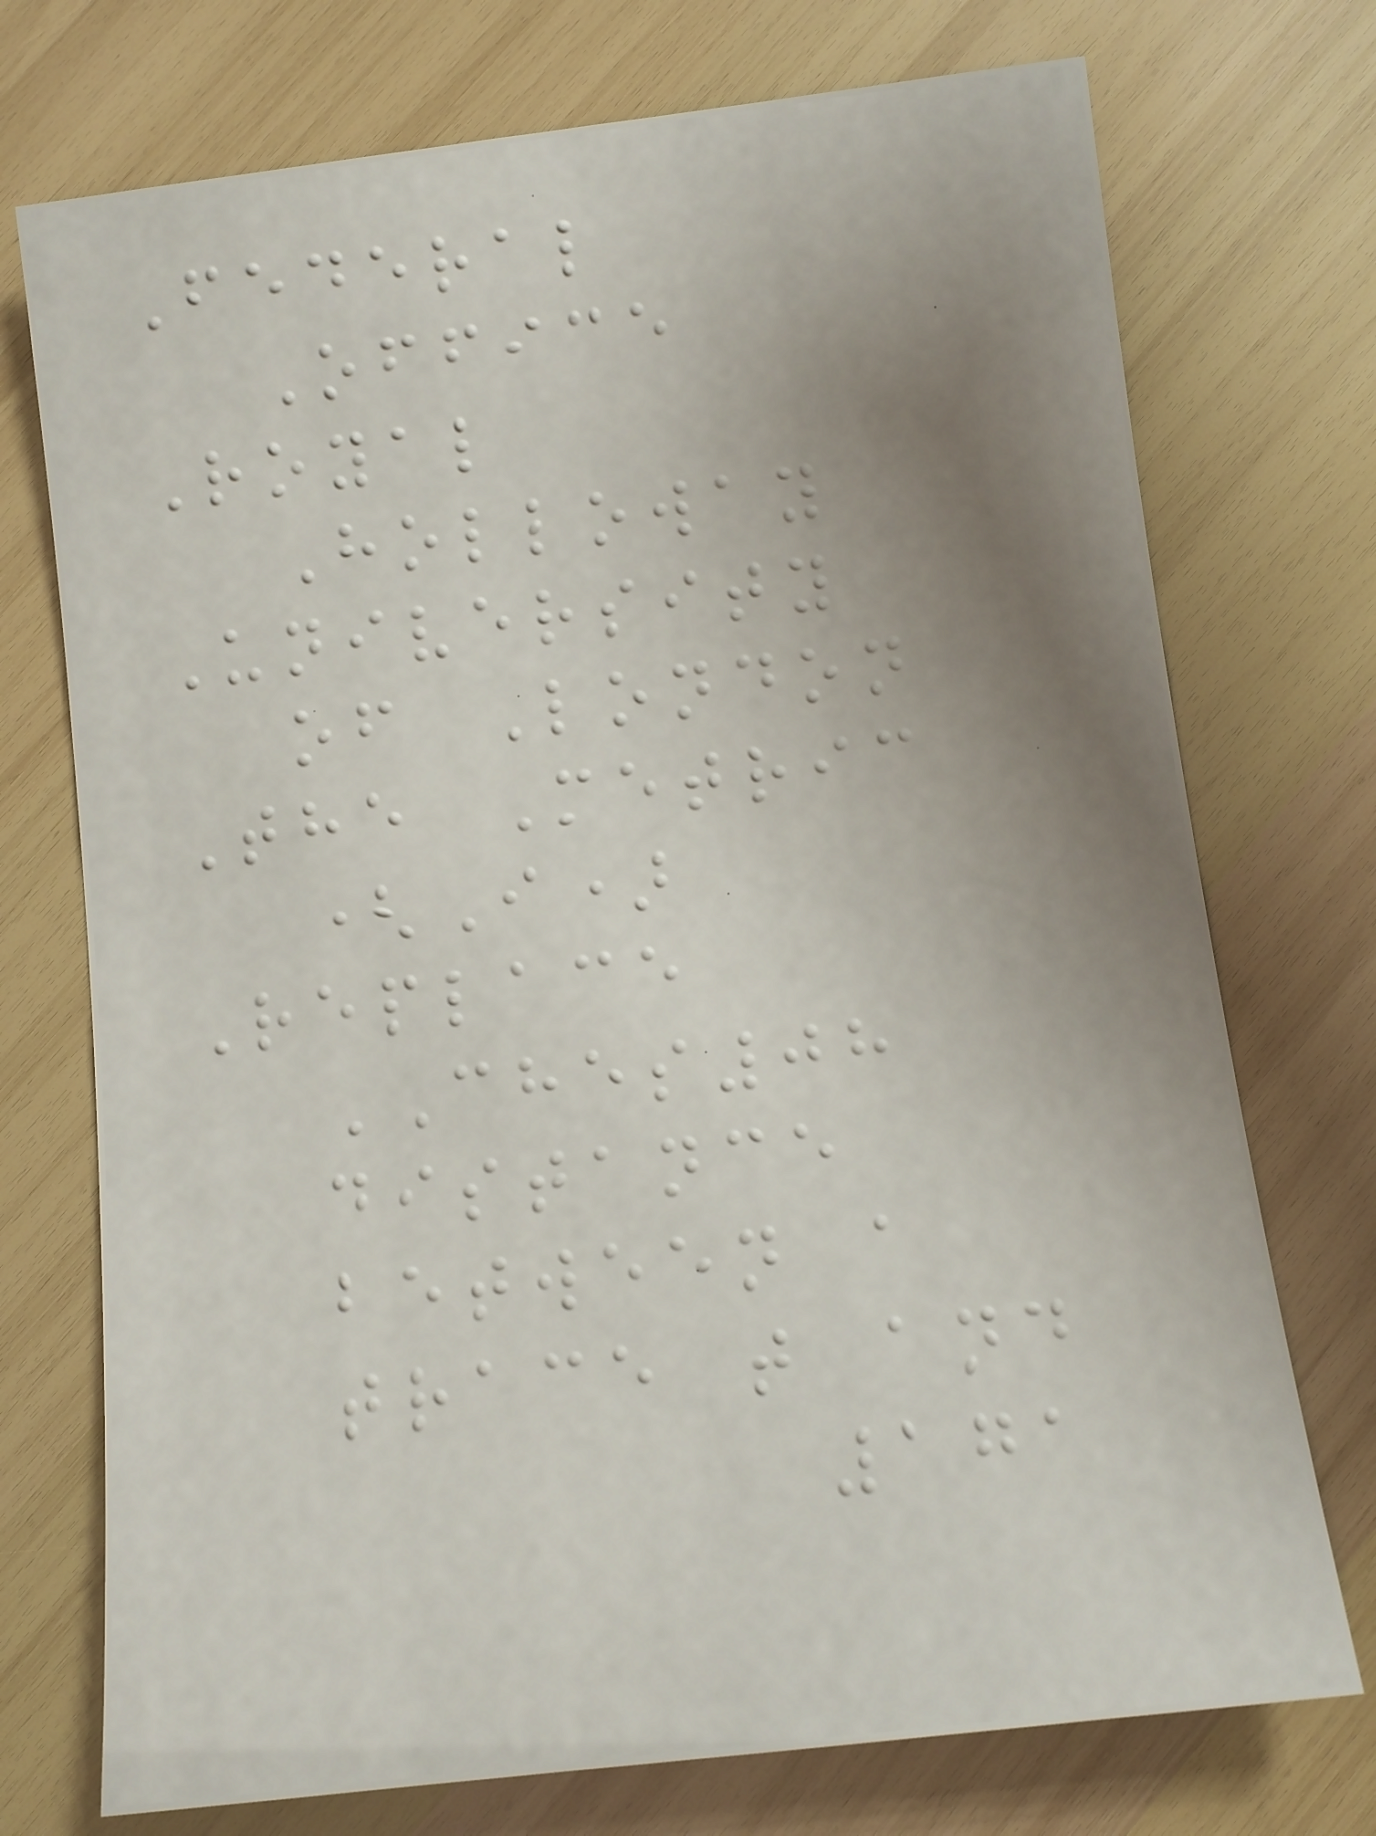Federal
Office
Royal
Holloway
University
of London
The Metric
(I)
Replace
CHES08
distance
between a
trace t and
171
